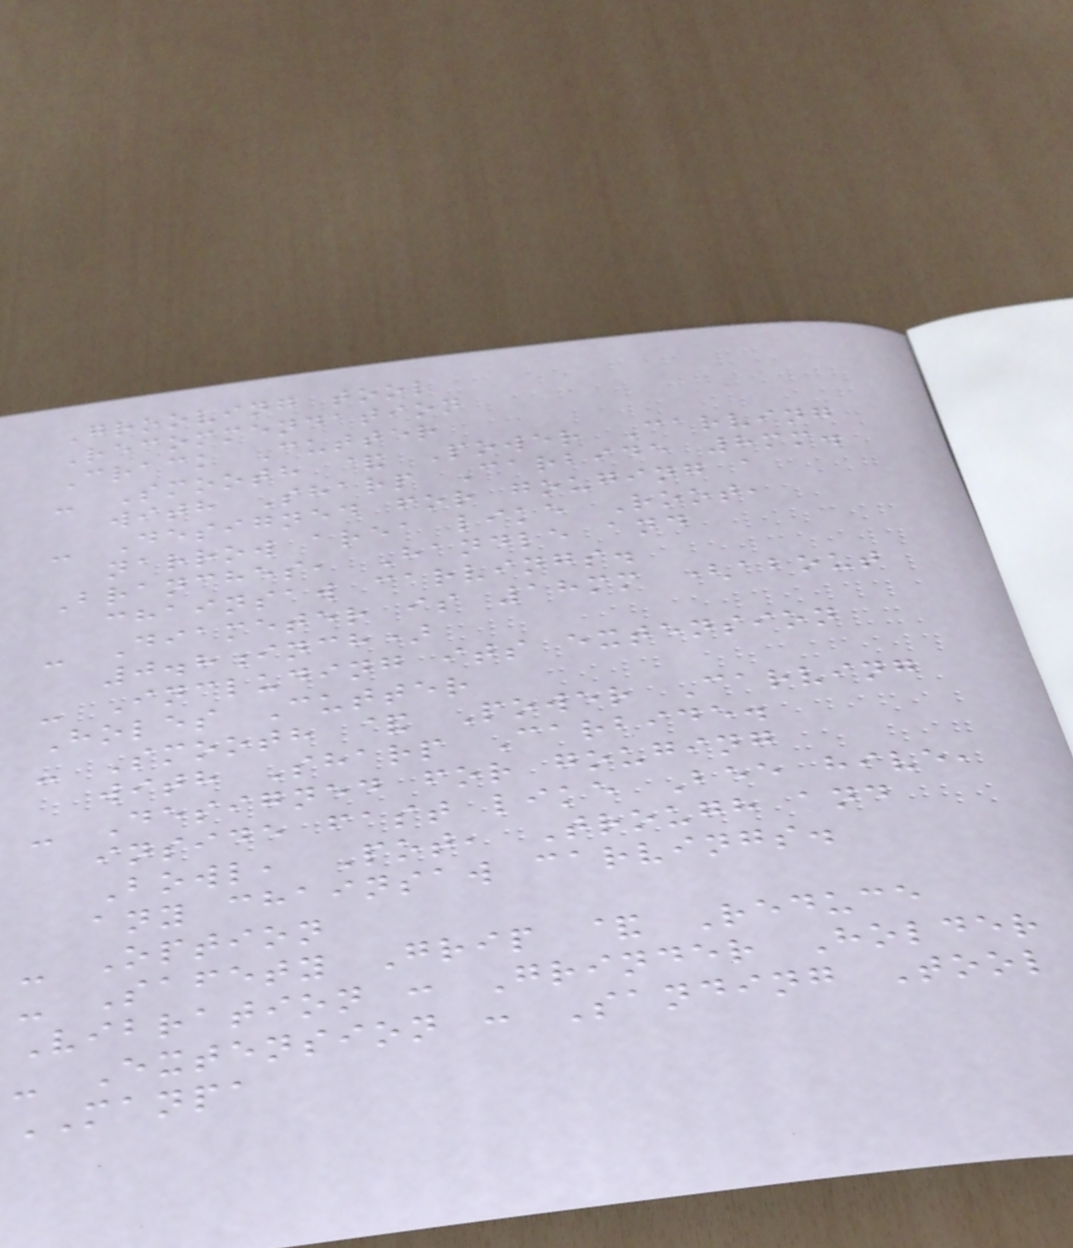Grooving tool
Recommendation
Crack Cutter
- Smooth & Power Carving
with Sharp Carbide 8mm.
- Designed for gouging a
narrow area like Root,
Branches, Handle and
chainsaw carvings.
- Diameter is 18mm (about
0.8inch)
- Including its extension
Holes Cutter
- Smooth & Power Carving
with Sharp Carbide.
- Designed for gouging
inside fast like Bee hive,
Bowl, Pot, Trough and
any chainsaw carvings.
- Option
- Safety Grip & Reduce
Vibration : Grinder Holder
- Extension : Sanding Tool
MANPA
